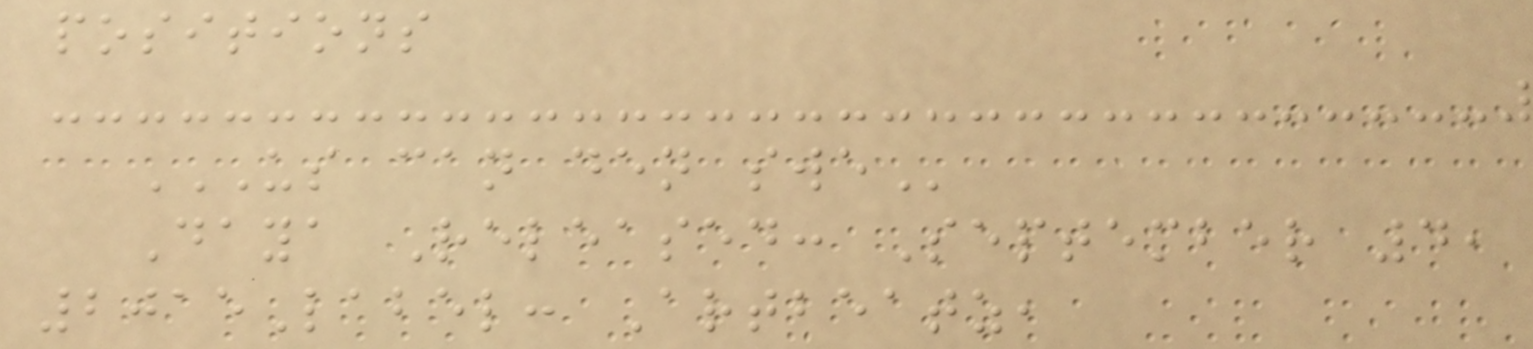positions
US CAN DEN SWE
Daya Released: September 4,
2015Label: Artbeatz,
